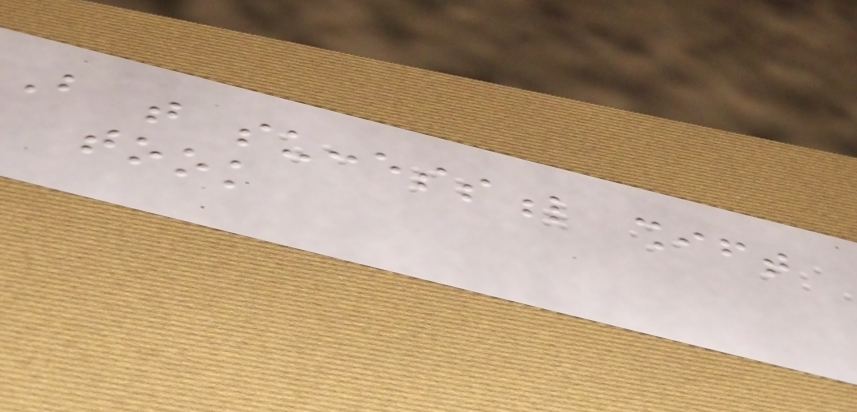But that successful shift
took
